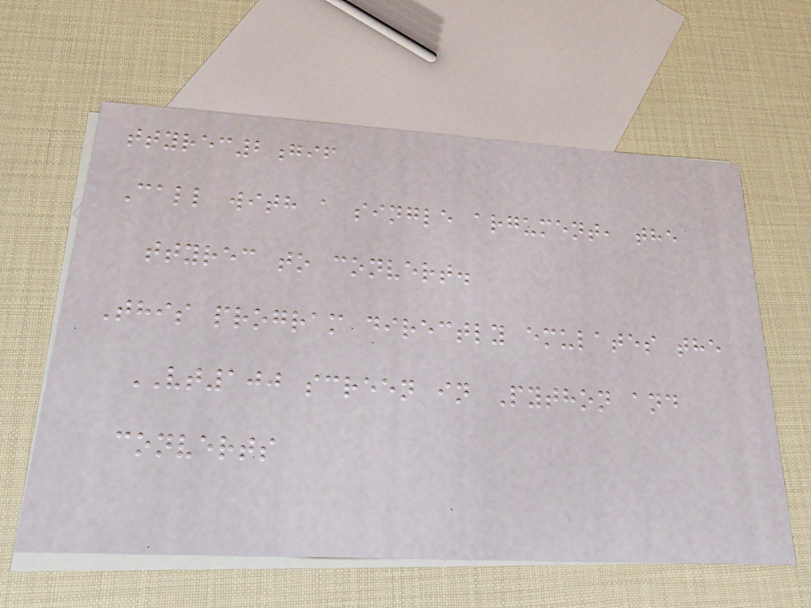ttyrec2gif
Call with a single argument, the
ttyrec to convert.
This program directly emulates the
VT100 screen in Python and
converts
